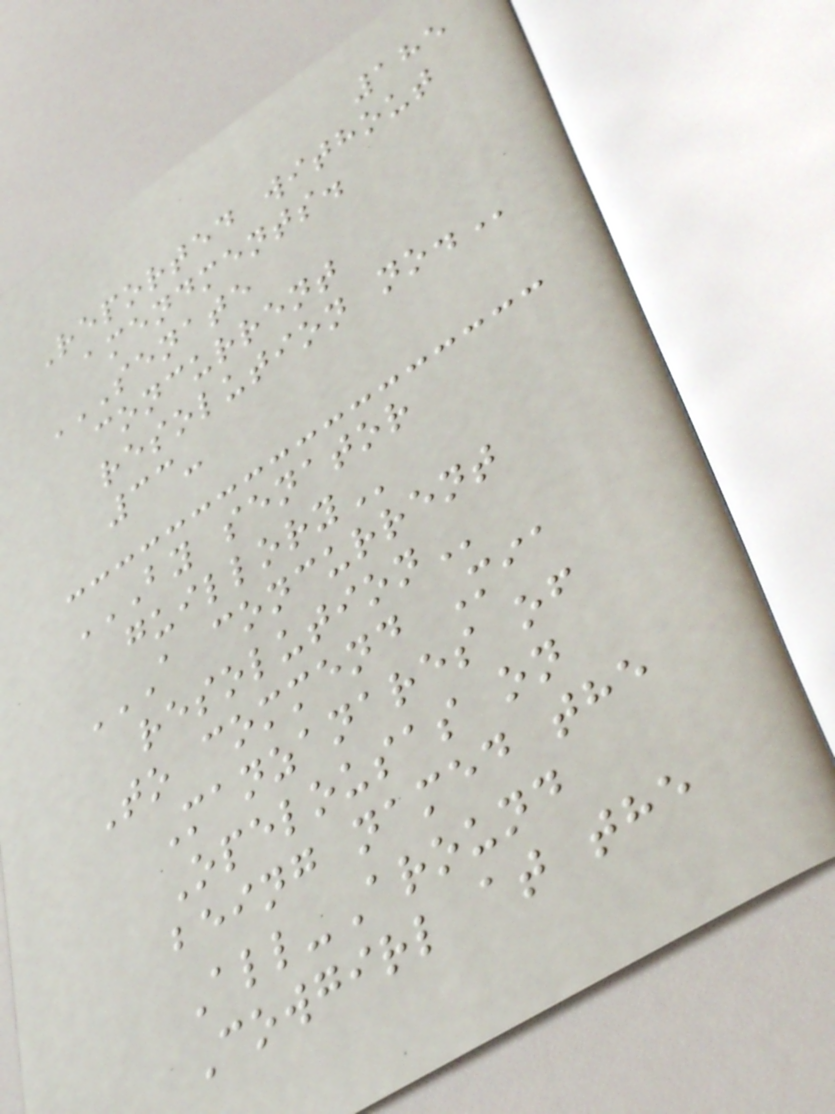185
Reported without
amendments.
SENATE
CONCURRENT
RESOLUTION NO.
33-
BY SENATOR
GUILLORY
A CONCURRENT
RESOLUTION
To commend Mia
Manzanares of
Opelousas on
being named the
All-Around
Cowgirl at the
